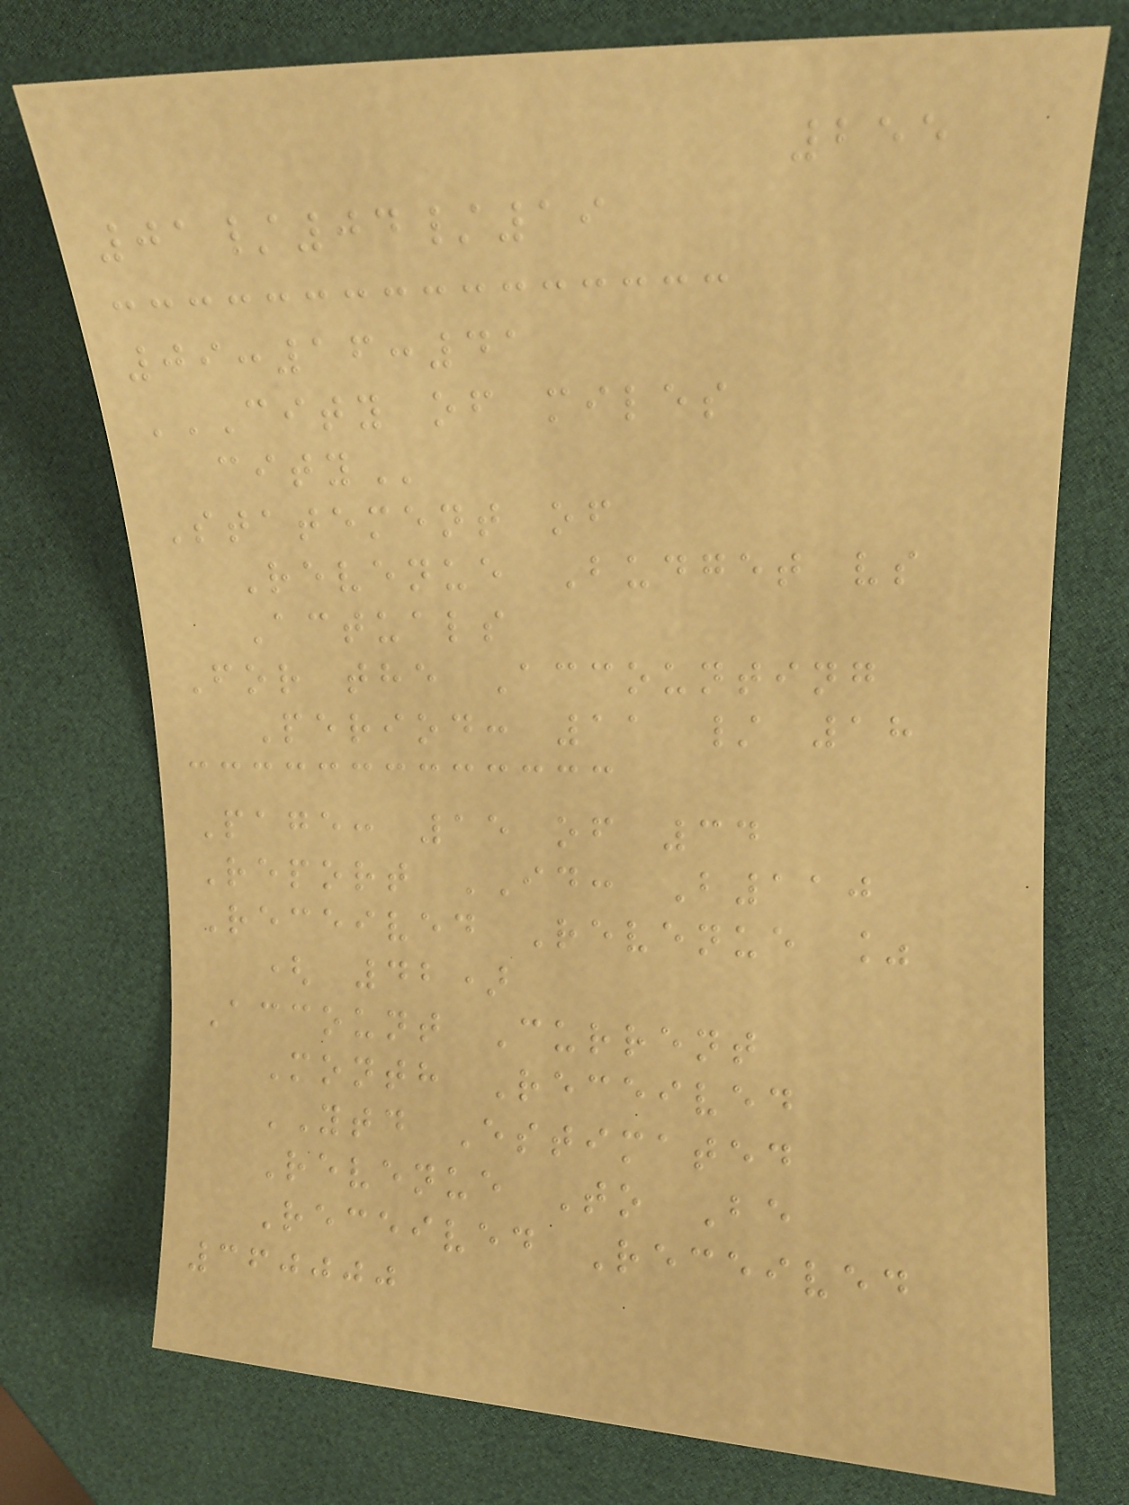255
01/04/19
09:16:41
CITY OF MILES
CITY
Statement of
Revenue Budget vs
Actuals
For the Accounting
Period: 11 / 18
Page: 15 of 34
Report ID: B110
Received Revenue %
( 42)
Account Current
Month Received
YTD Estimated
Revenue To Be
Received Received
360000
